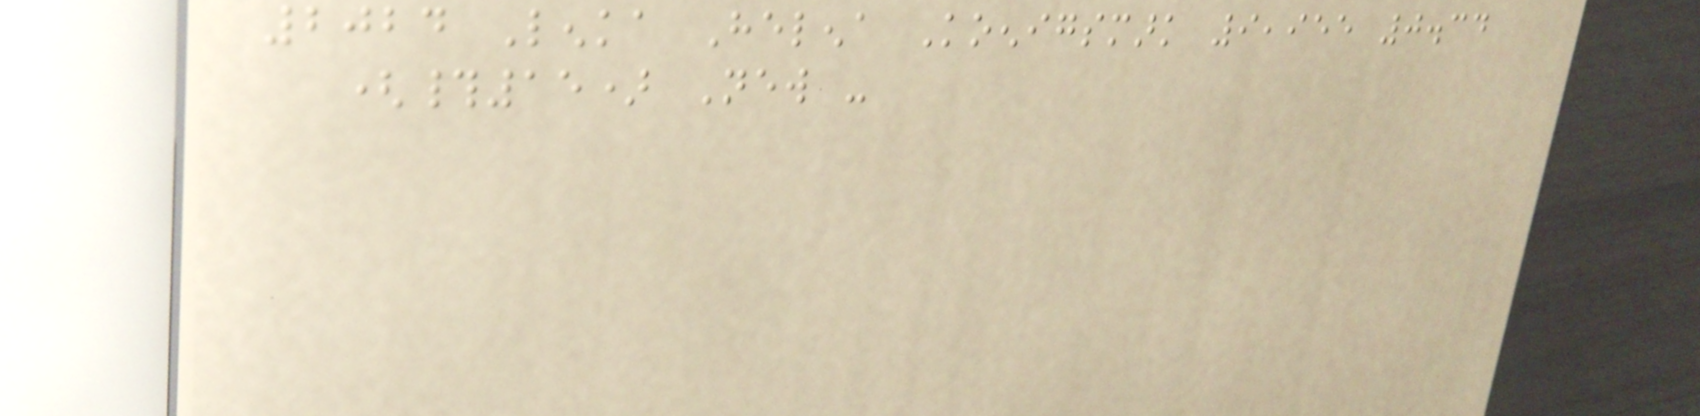2024 Lenka Helena Koenigsmark 9,955 0.34
(#15) New -
